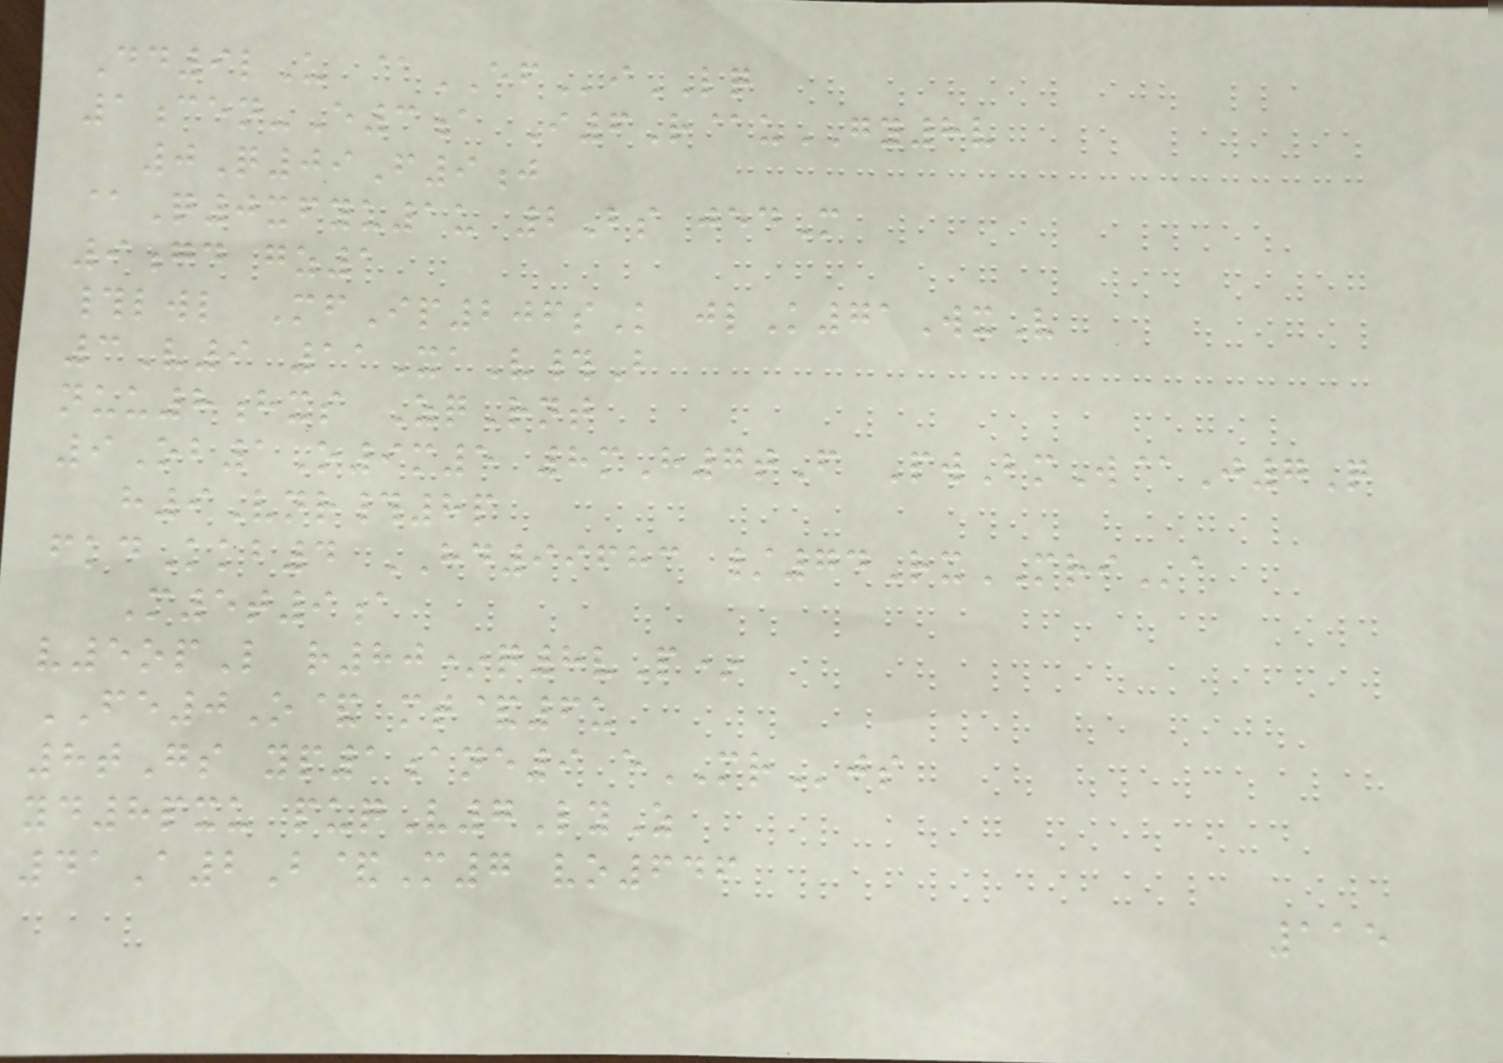Dd9lU @EFiLQ
1cen-E3a I6R@uGY8v
0Q09F9j
@Q0xfyu1u 2Bs jedM
9gd gz1
#lwl MfIp206sK jlK71WxV
3V9 11XaV#B
nuu8hxs ZqRnt
9Ob1O9m5 8mH7tF PwBmW@J7Q
h9Vnr#8p
fkdKkb4 HD99683 /74RxMRIa
M5t9a
v5opL r80*q8vP*
FE0O& mt&6u
8tGs yp1ane9 eMRjs
yd8pxu puqV7LyZ
41A2B&M7 vo646
115
